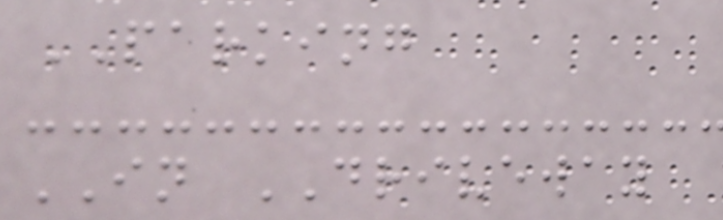PARKING
IN DRIVEWAY
